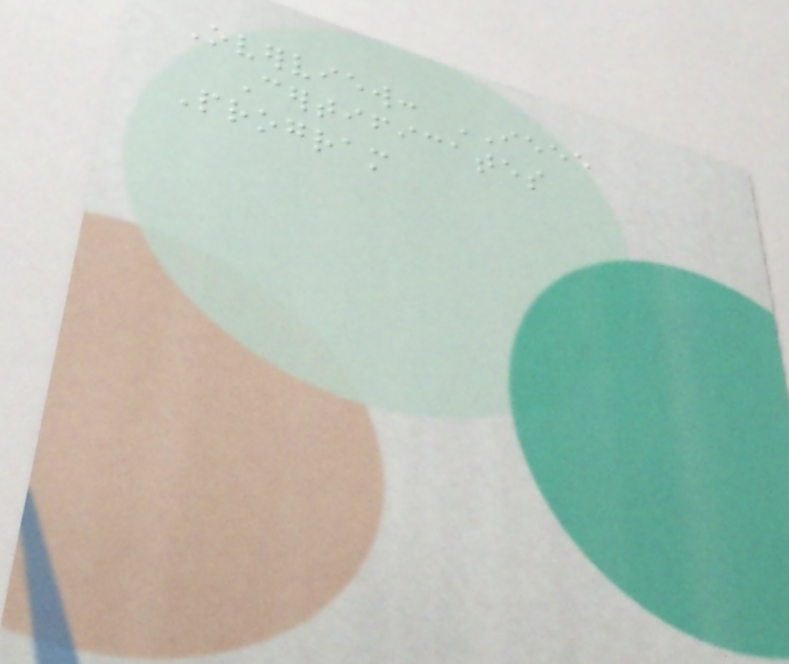Overview: IEEE
Certificates
Program
